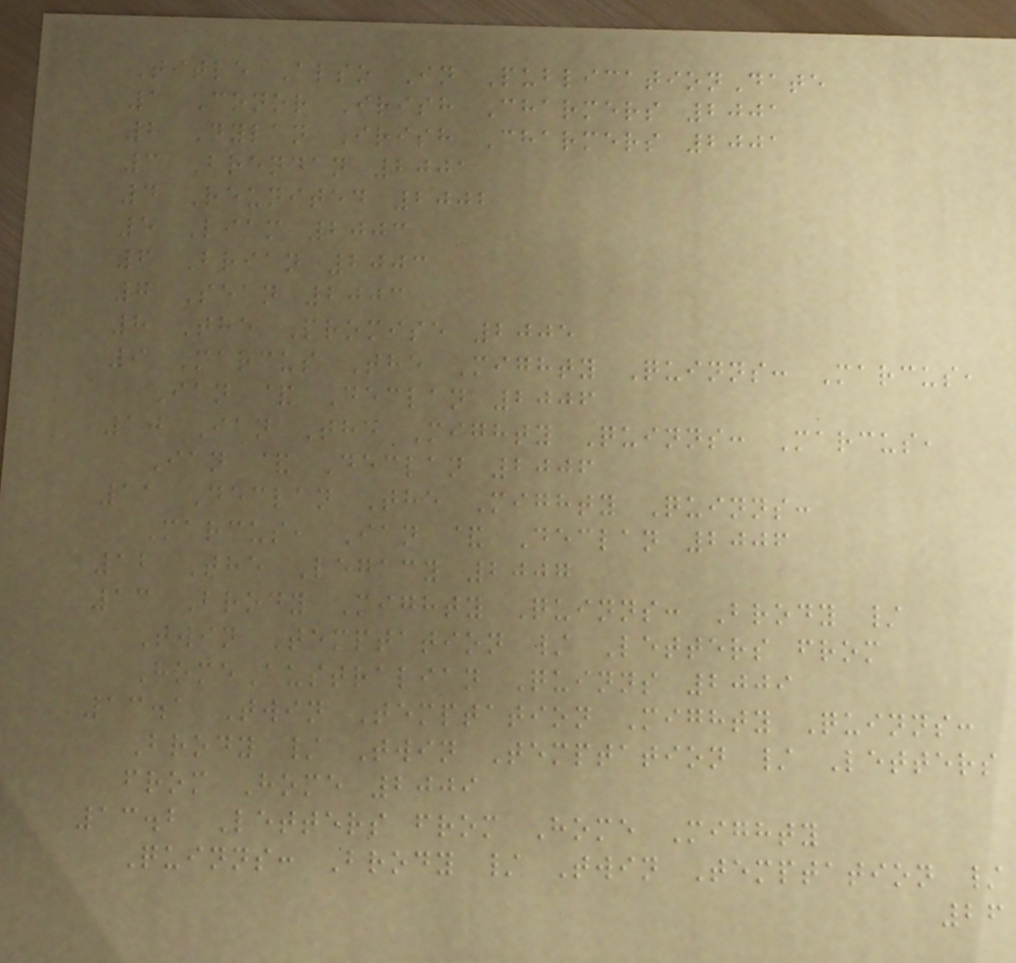Title Also In PublicationDate
1 Conor Irish Charmers 2001
2 Dylan Irish Charmers 2001
3 Brendan 2001
4 Reunited 2002
5 Liam 2003
6 Brian 2003
7 Sean 2003
8 The Promise 2005
9 Marcus The Mighty Quinns: Marcus,
Ian & Declan 2006
10 Ian The Mighty Quinns: Marcus,
Ian & Declan 2006
11 Declan The Mighty Quinns:
Marcus, Ian & Declan 2006
12 The Legacy 2007
13 Brody Mighty Quinns: Brody /
Twin Temptation / Letters from
HomeAustralian Quinns 2009
13.1 Twin Temptation Mighty Quinns:
Brody / Twin Temptation / Letters
from Home 2009
13.2 Letters from Home Mighty
Quinns: Brody / Twin Temptation /
26
